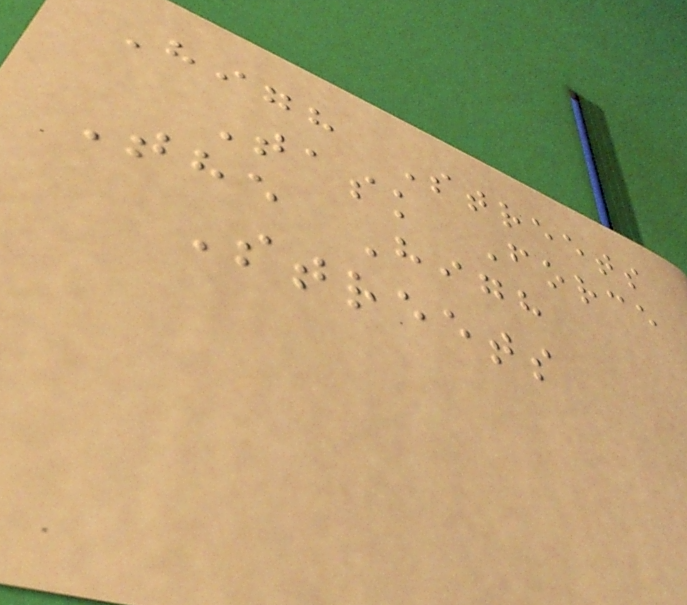High Streets
Task Force
The High
Streets
